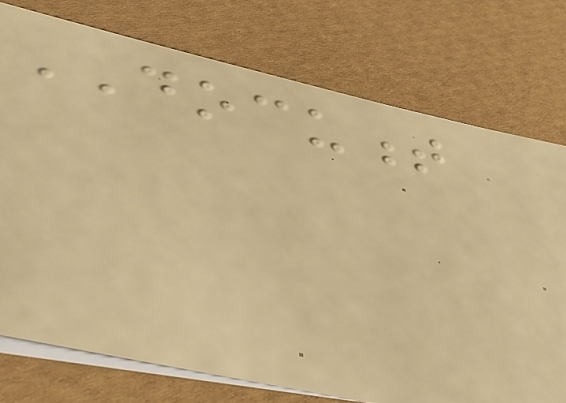DOCUMENT
